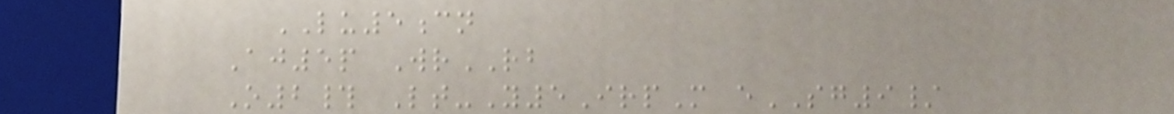LU5cn
Aj5p WrRB
O2# Lt-Y5IrpM eSG9/
